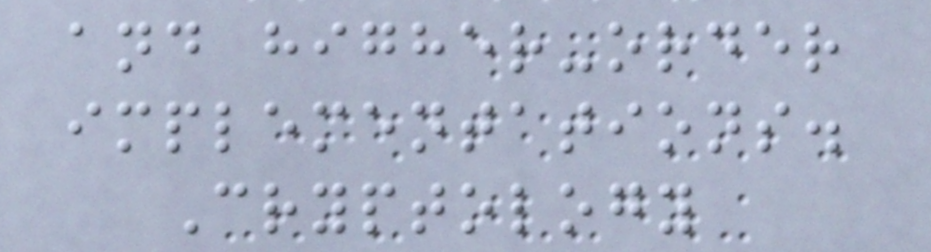and higher-order
implementations.
Cryptology
